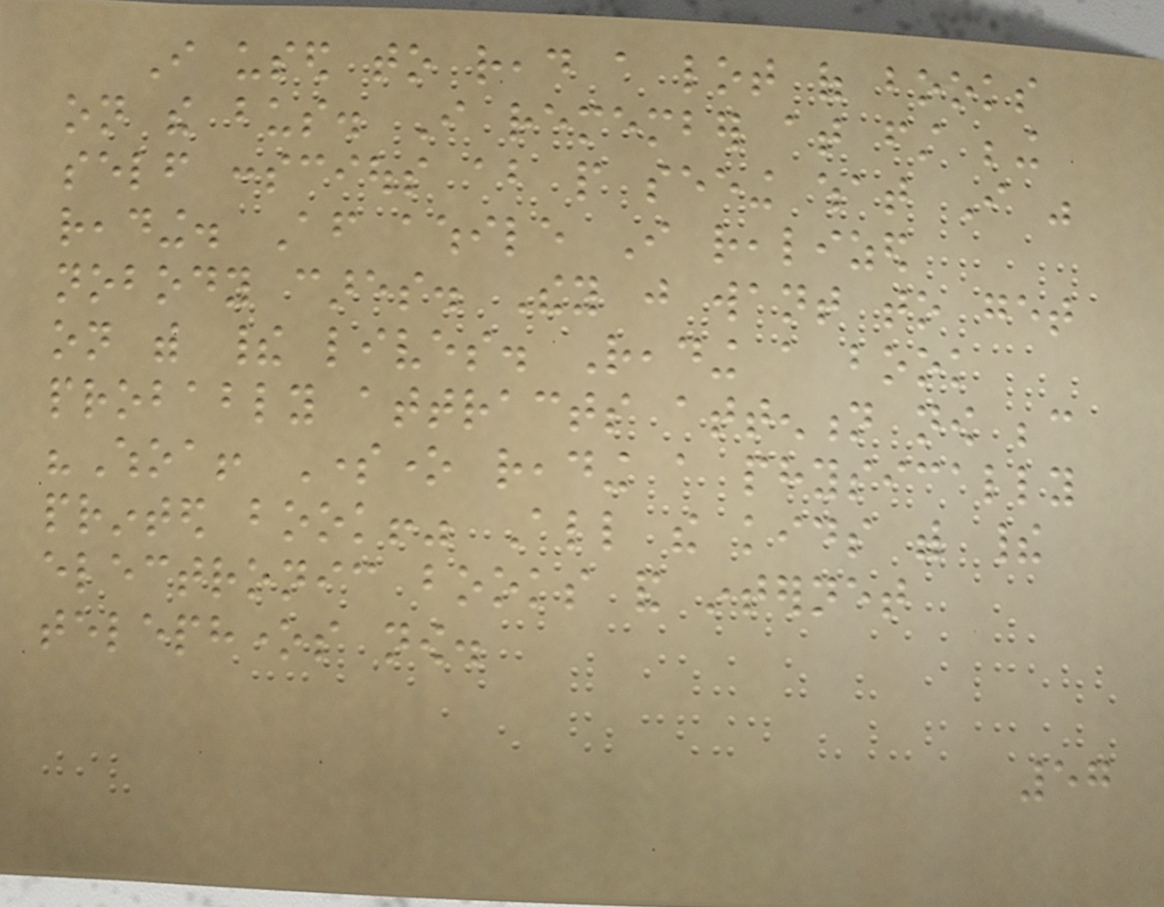I used to read a lot of books
on the bus. I remember at first being
self conscious about people seeing what I was
reading. After awhile I realized
nobody cares. They just want to get
on with their lives. Reading a book
probably attracts attention now because
"Whoa! Someone reading a physically
printed book!" All the kids with their
electronic books and internet
telephones now.
57
